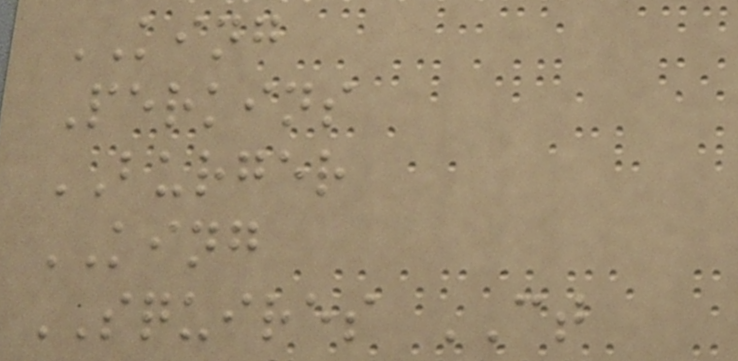KING
Perkins
BURGER
KING
SQUIRES CT
